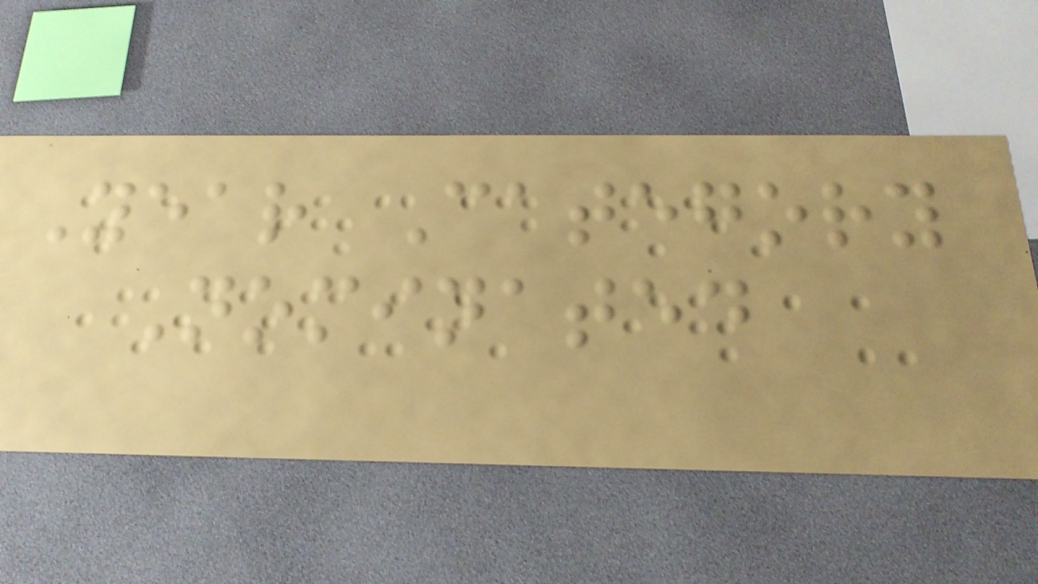Year Category
Nominated
